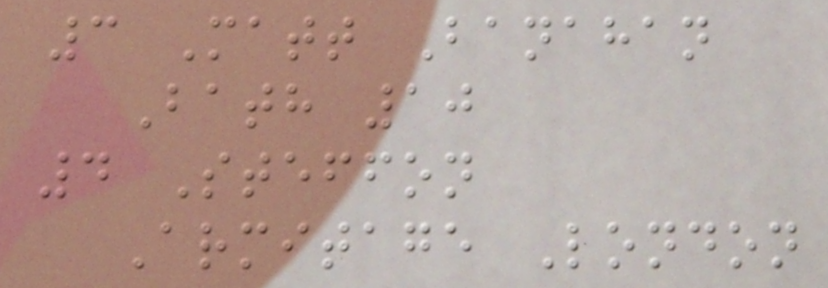3 Matt Banahan
Bath 10
4 Steffon
Armitage London
